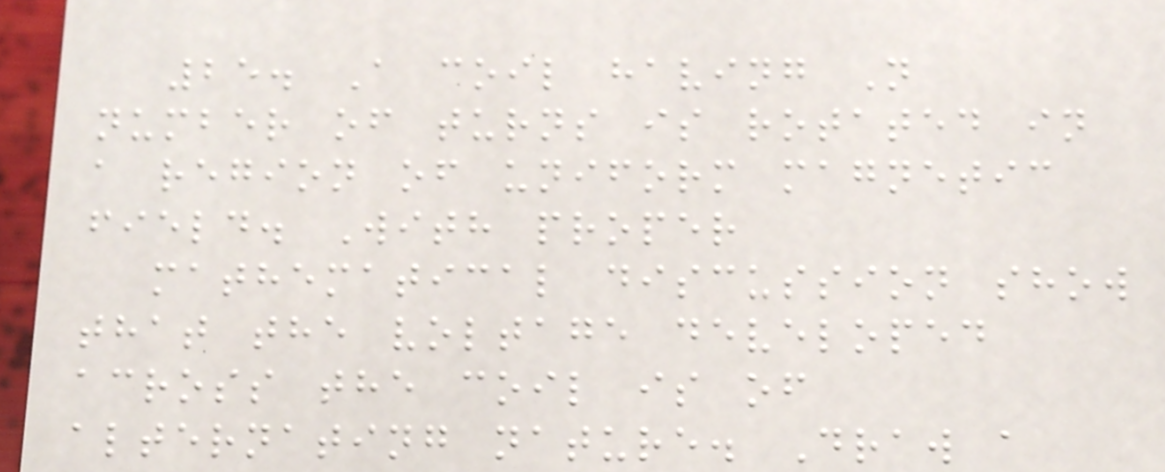25. A coil having N
number of turns is rotated in
a region of uniform magnetic
field. With proper
mathematical discussion show
that the voltage developed
across the coil is of
alternating nature. Draw a
